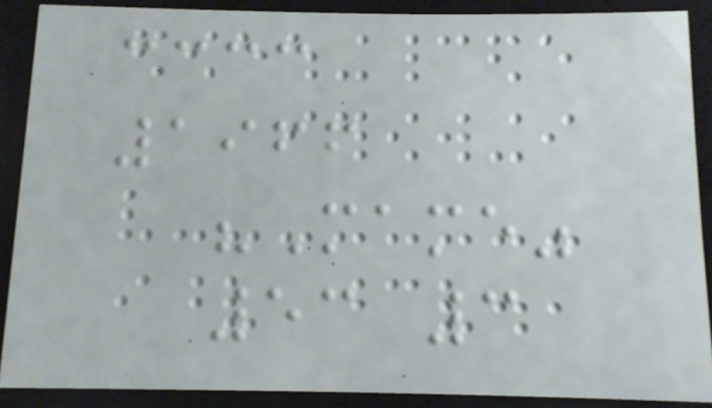1966
"Mame"
53 3
